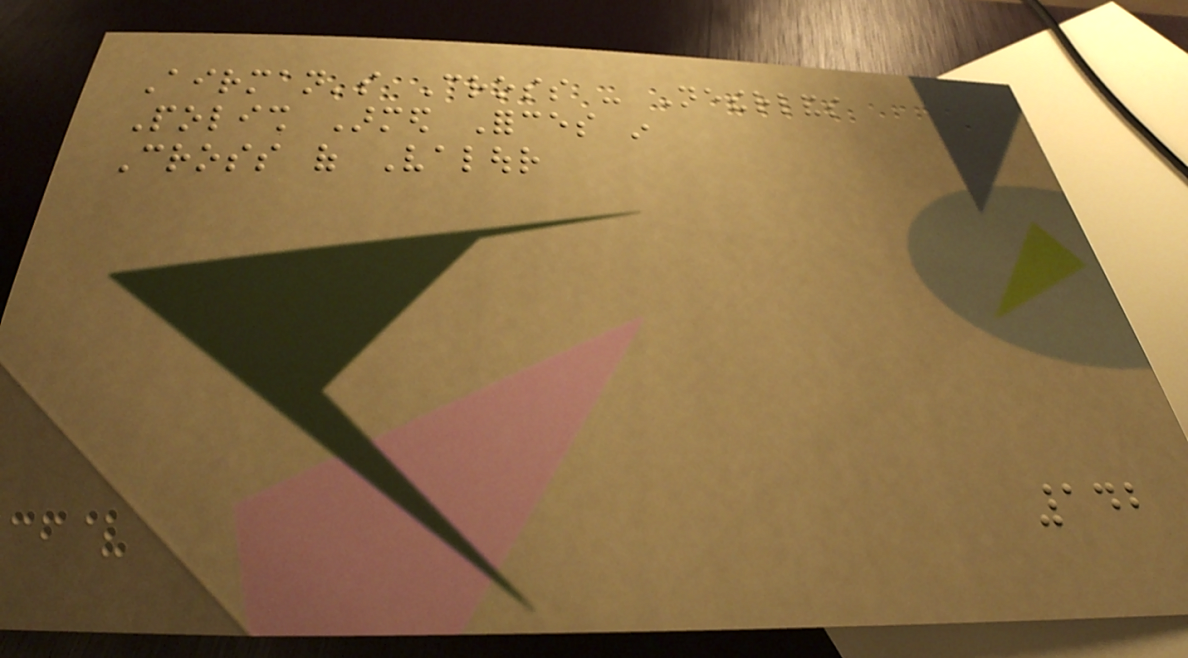Airman's Cross - Netherlands
Polish Armed Forces in
Cross of Valour
142
